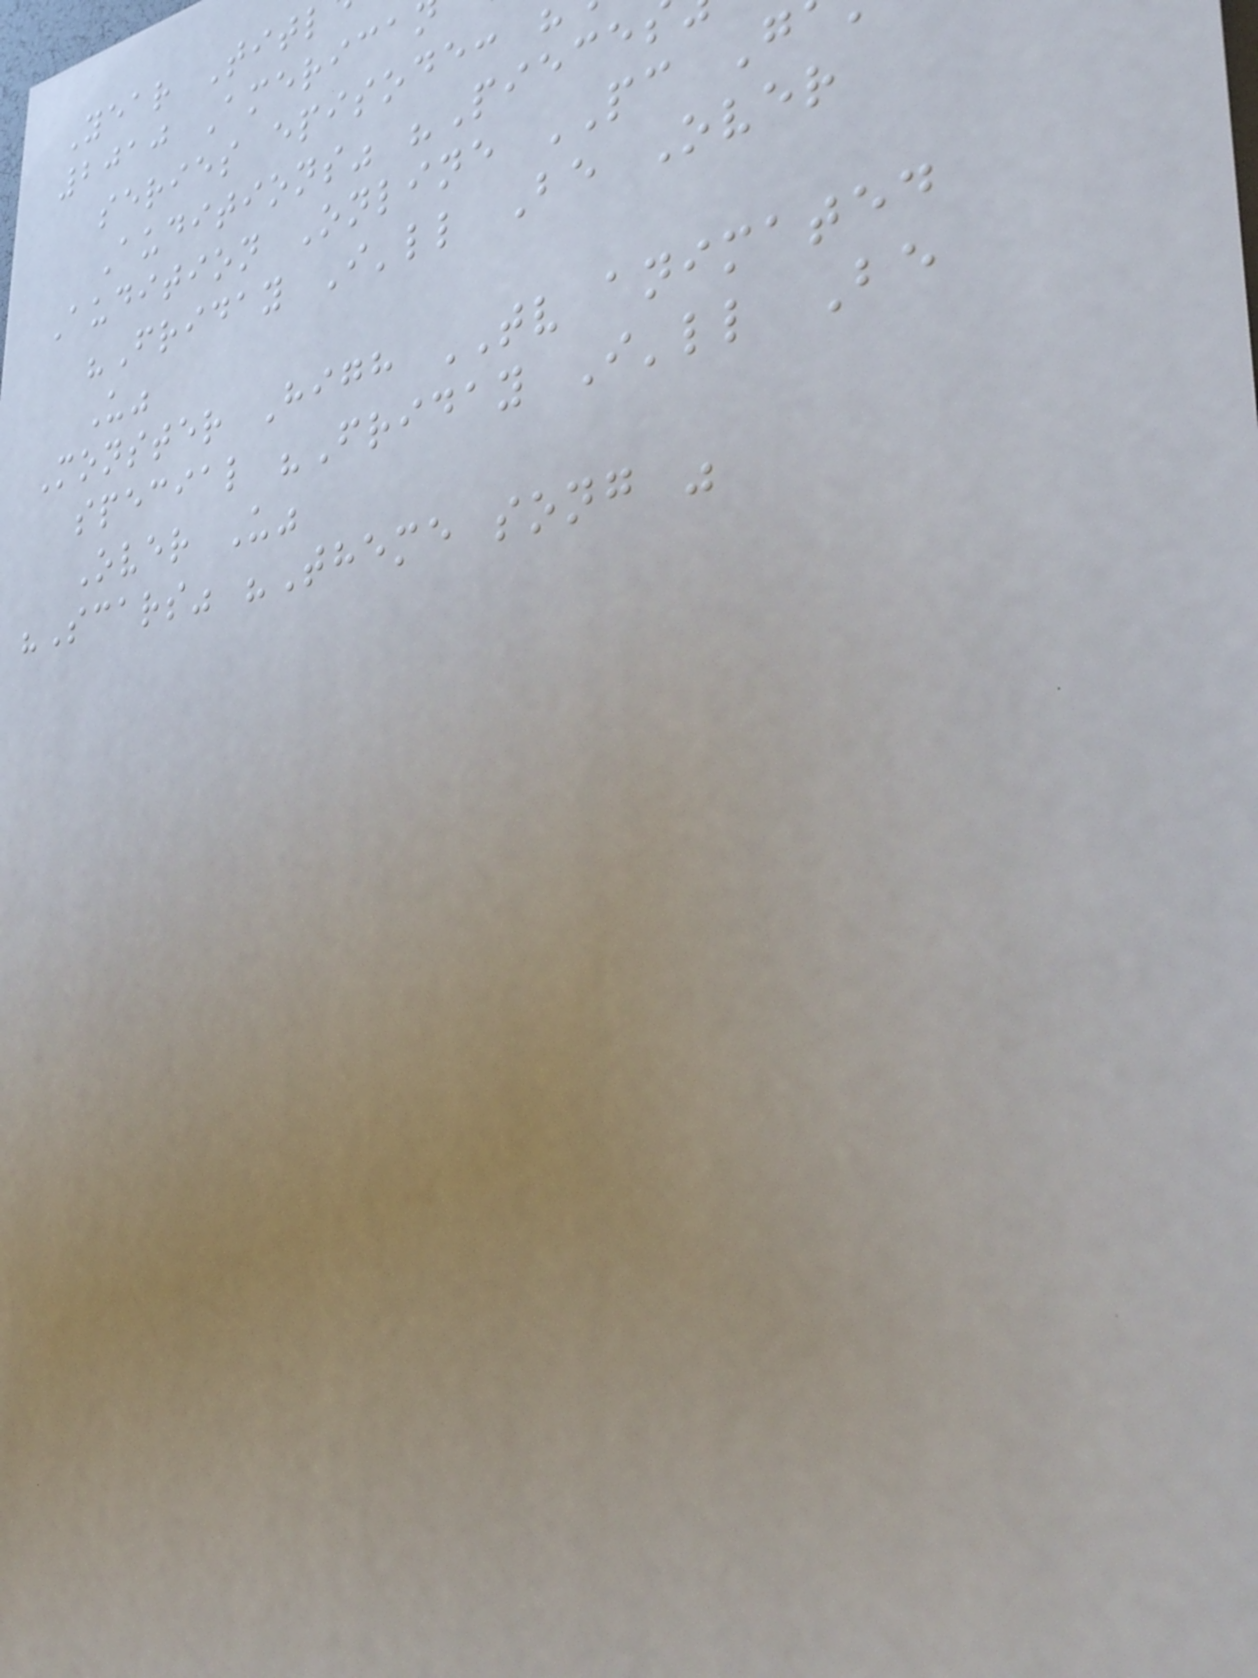Year Titl
2010 America
series episode:
Auditions" "Piece
Audition Online PC G
"Friday I'll Be Over
U"
Monster High TV animated
special "Friday I'll Be
Over U"
"Scars" "Theme song "
